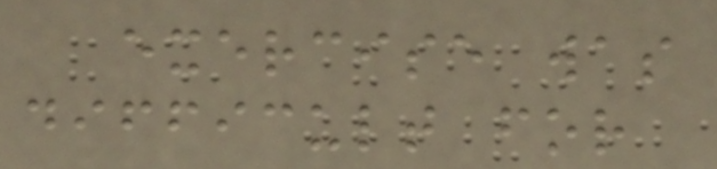exercise was
difficult for
